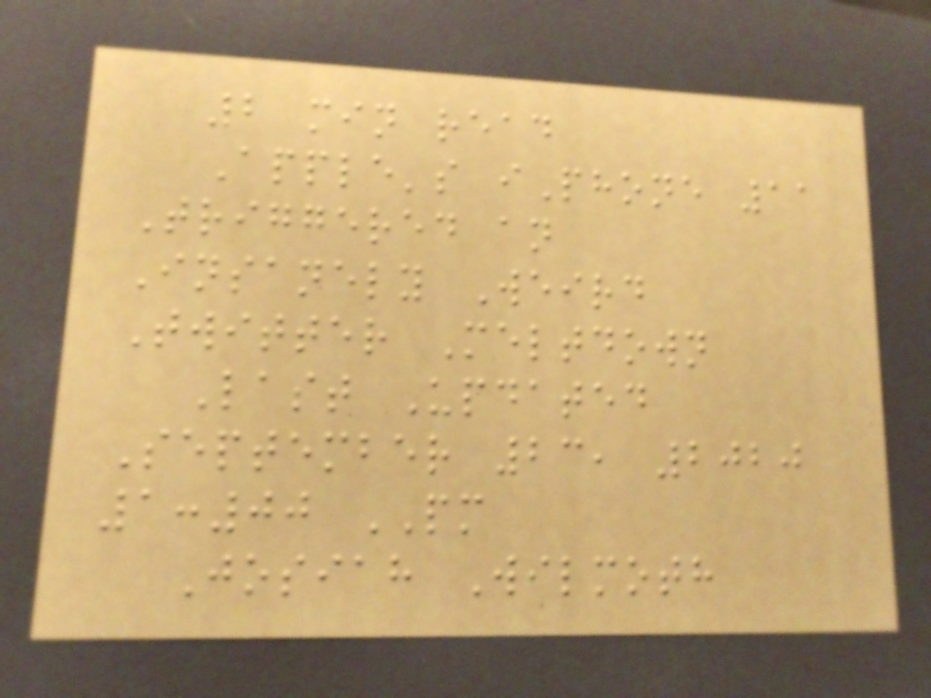2 min read
Apple's iPhone 11
Triggered an
Insanely Weird
Twitter Meltdown
Last Updated
September 23, 2020
1:00 PM
Josiah Wilmoth
